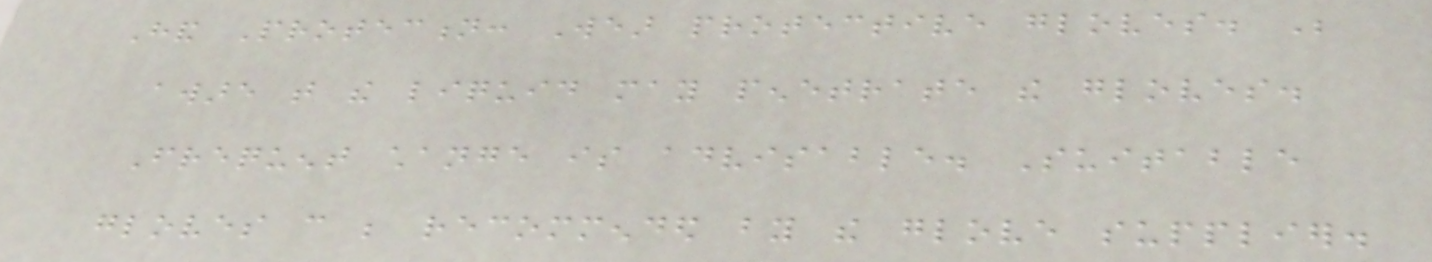Hand Protection: Wear protective gloves. Be
aware that the liquid may penetrate the gloves.
Frequent change is advisable. Suitable
gloves can be recommended by the glove supplier.
